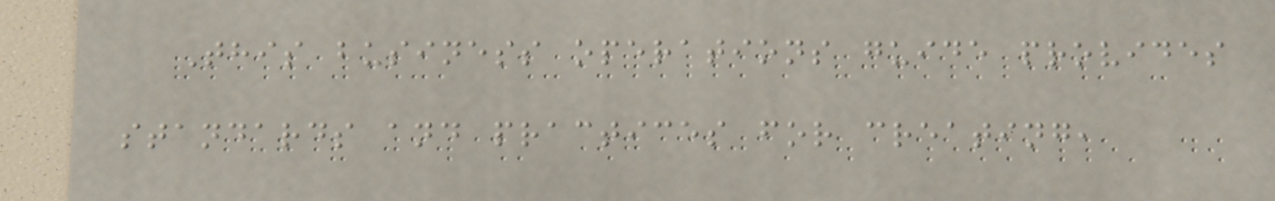This business operations guide provides
standards and practices for creating,
